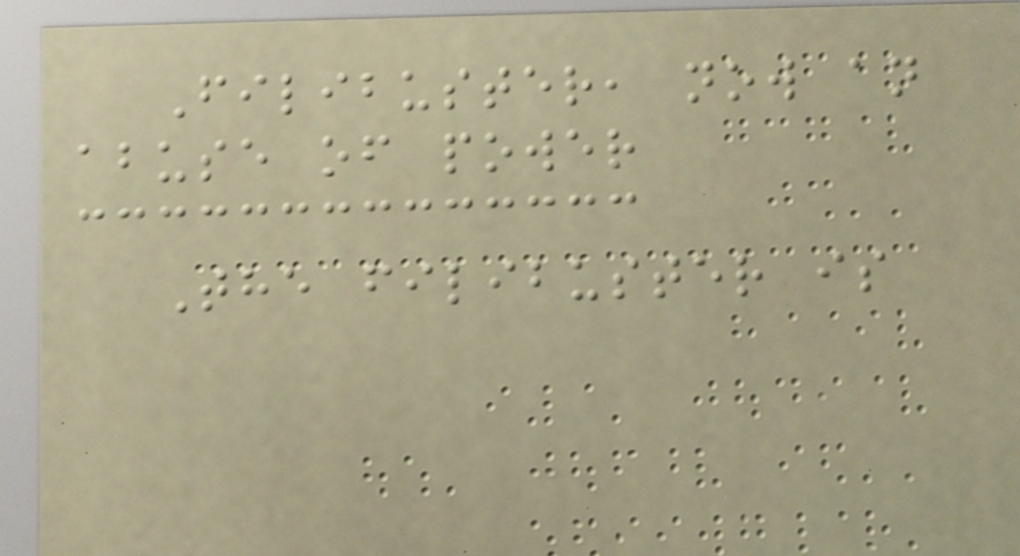Filibuster, now an
abuse of power
The filibuster is
